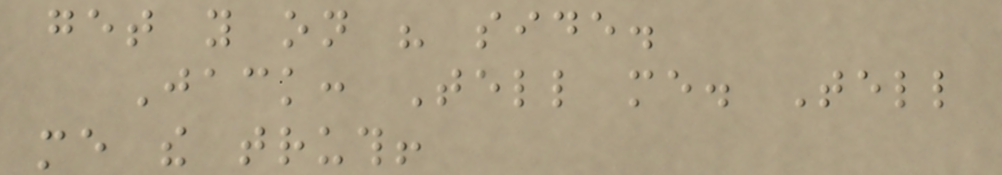get you on his side.
Jack: Tell me. Tell
me the truth!
